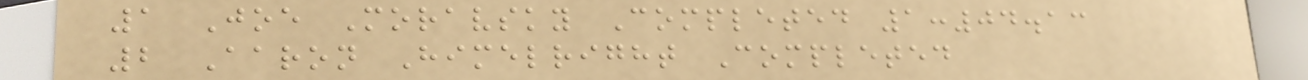1 Joe Moravsky Completed 1:04.13
2 Aaron Himelright Completed
